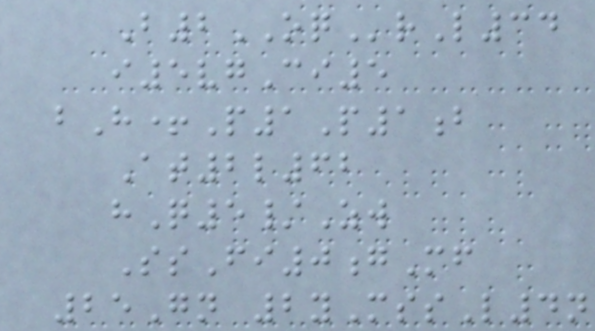B2OQrL34
i5vgCi5
bH+P1P1b
At2l62
hQ5/Zw
SsFi0gMf
25Gn 2yMssL4n
